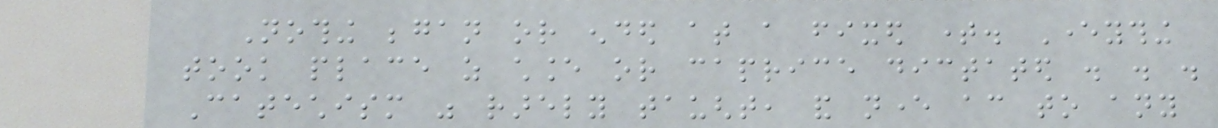Nothing began or ended at a fixed time. Everything
took place as chance or caprice dictated . . .
Catechism was rarely taught, and never according to any
